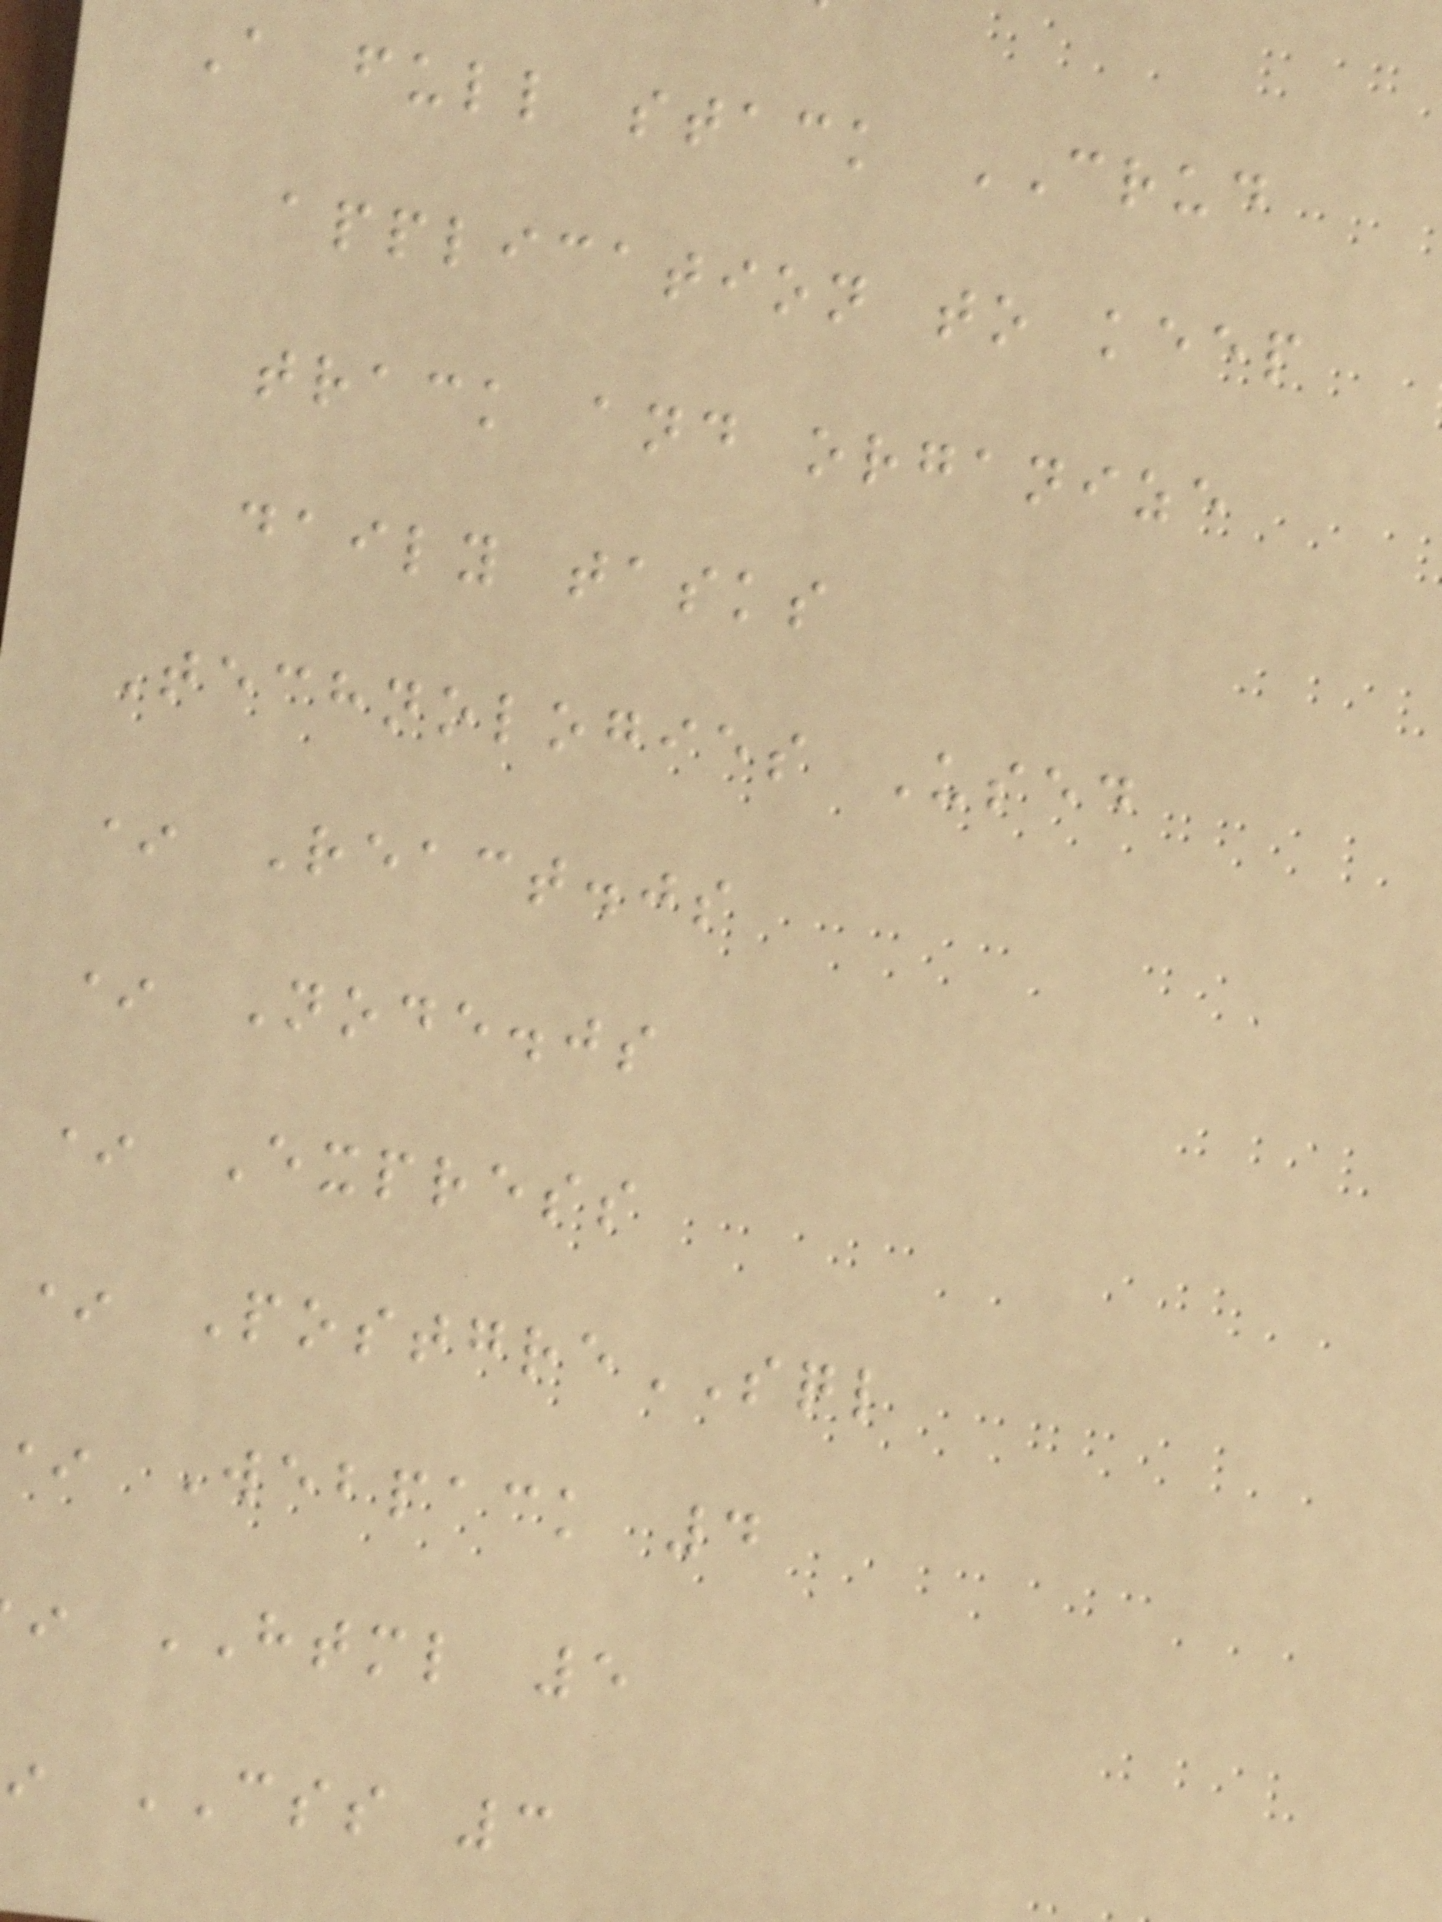A full stack CRUD
application to keep
track and organize
daily tasks
Technologies Used
* React.js
* Node.js
* Express
* PostgreSQL
Webpack 4
HTML 5
CSS 3
